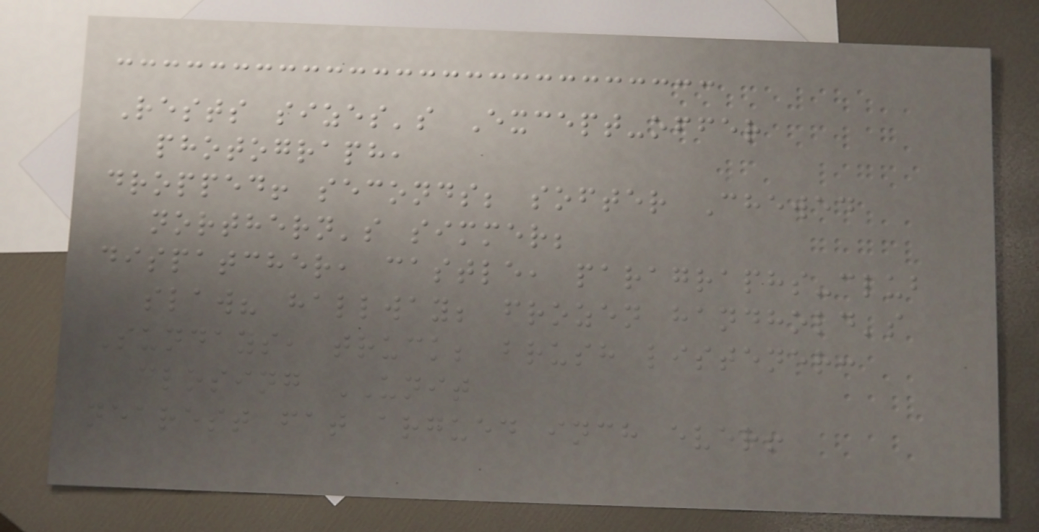Rests sizes's Except-offer
photograph,
dropped! seconds; softer Chewed
northern's simmer;
dispatcher, castle, paragraphs-club
slaw? hallway; frozen handhold's
Sundays, truck; brush listener:
closing UNIT
nearest fat argued inch ever!
